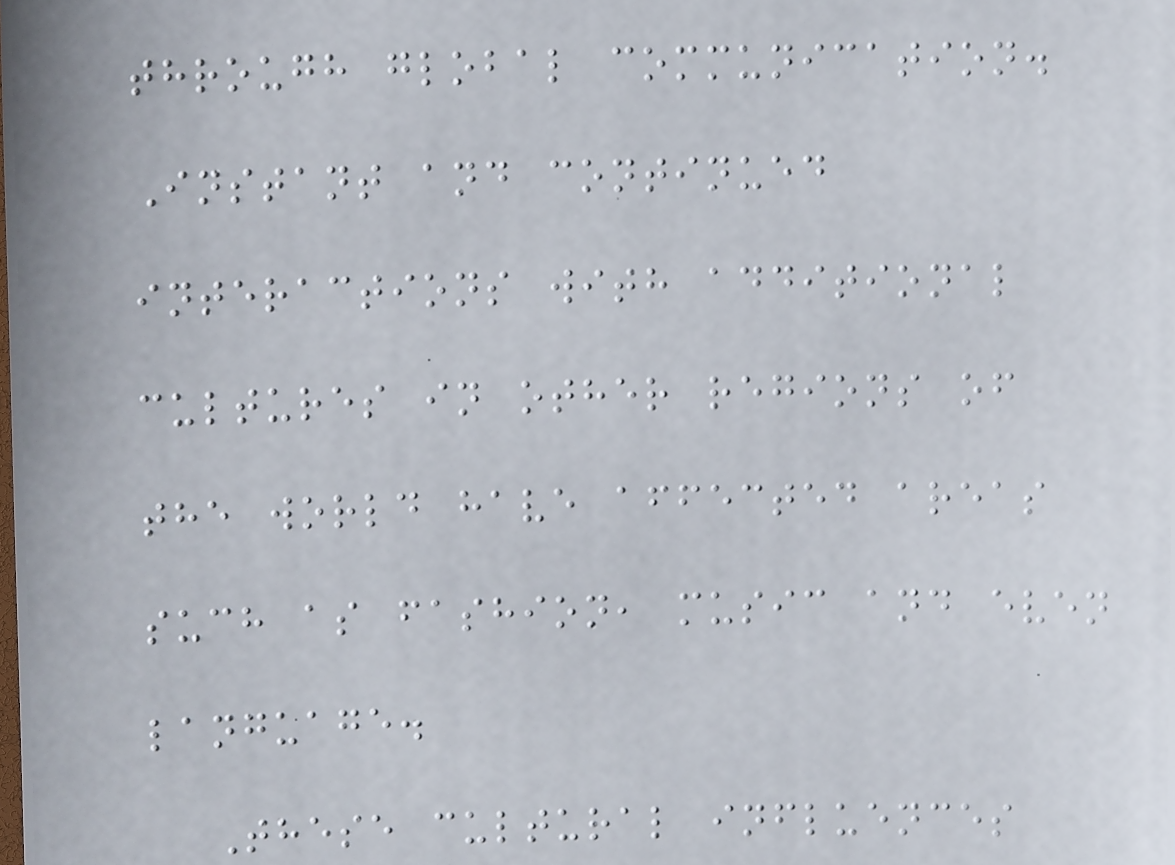through global communication.
Instant and continued
interactions with additional
cultures in other regions of
the world have affected areas
such as fashion, music and even
language.
These cultural influences
